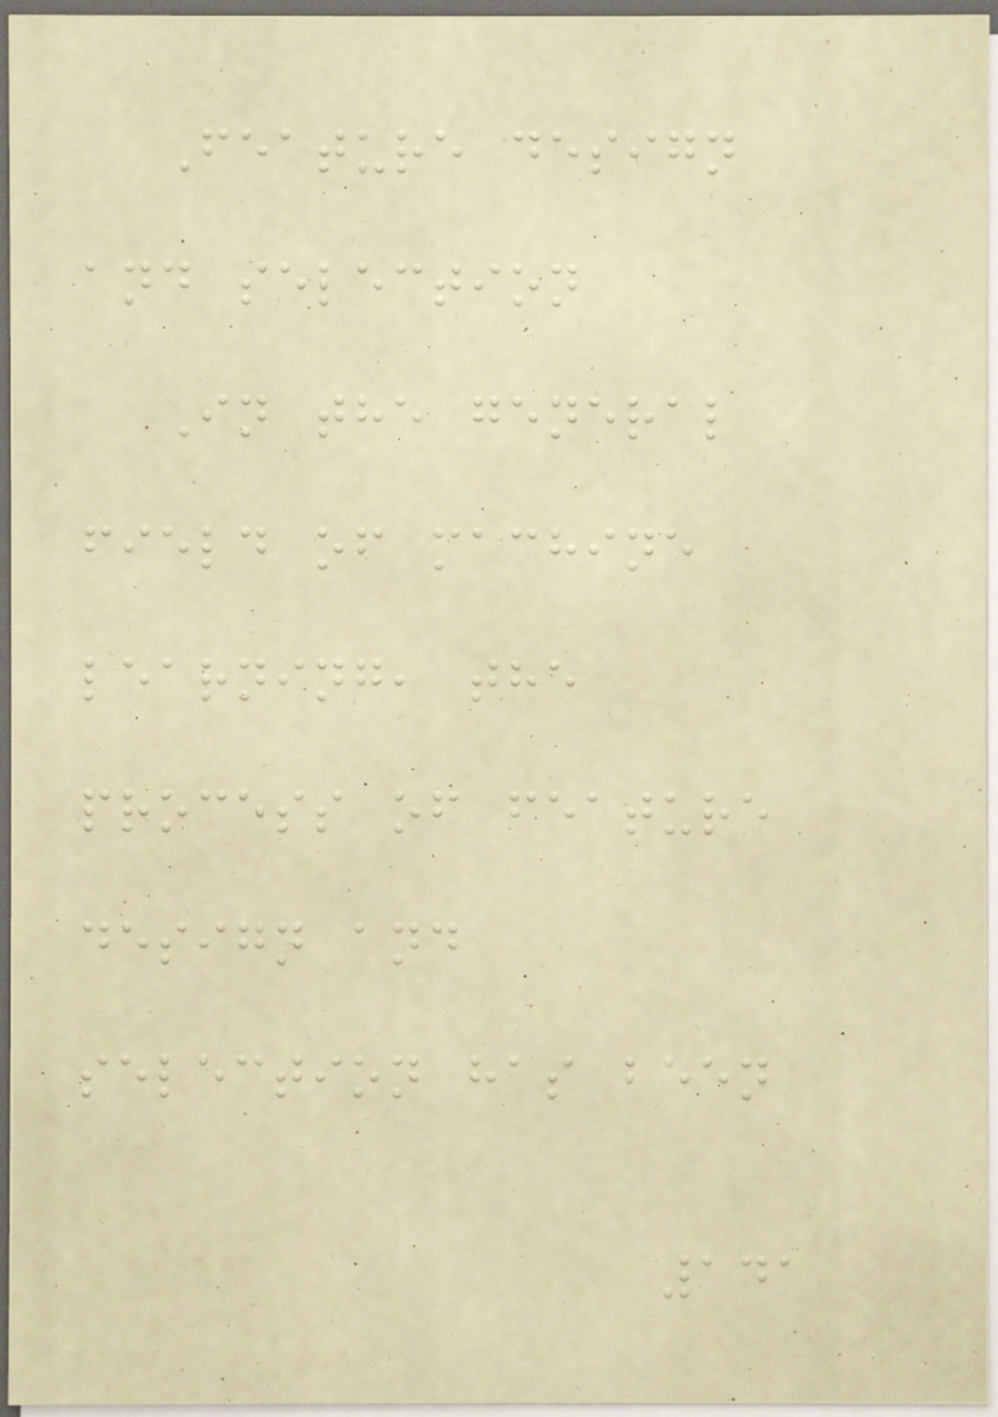Feature design
and selection
In the general
field of machine
learning, the
process of feature
design and
selection has been
141
